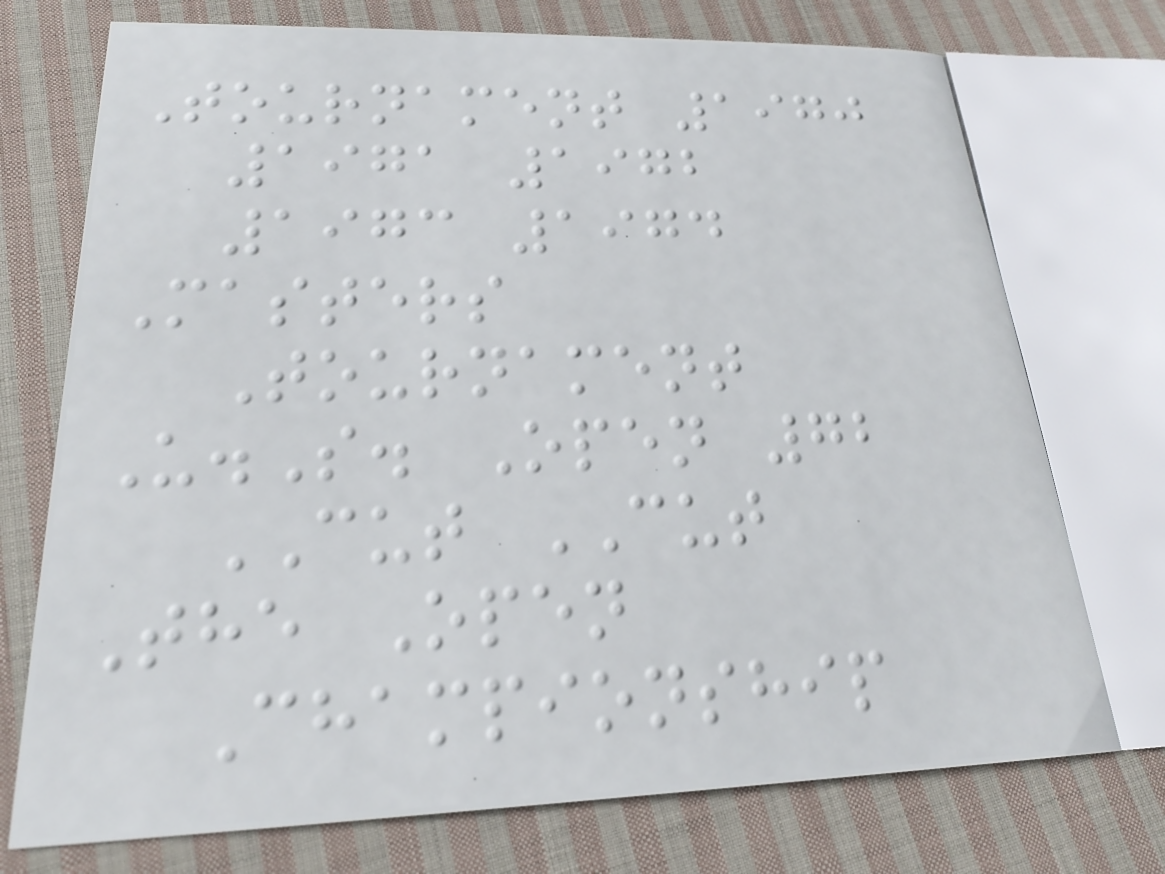Tournament 1970
1971 1972
1973 1974
Masters
Tournament
U.S. Open 72
CUT CUT
The Open
Championship
